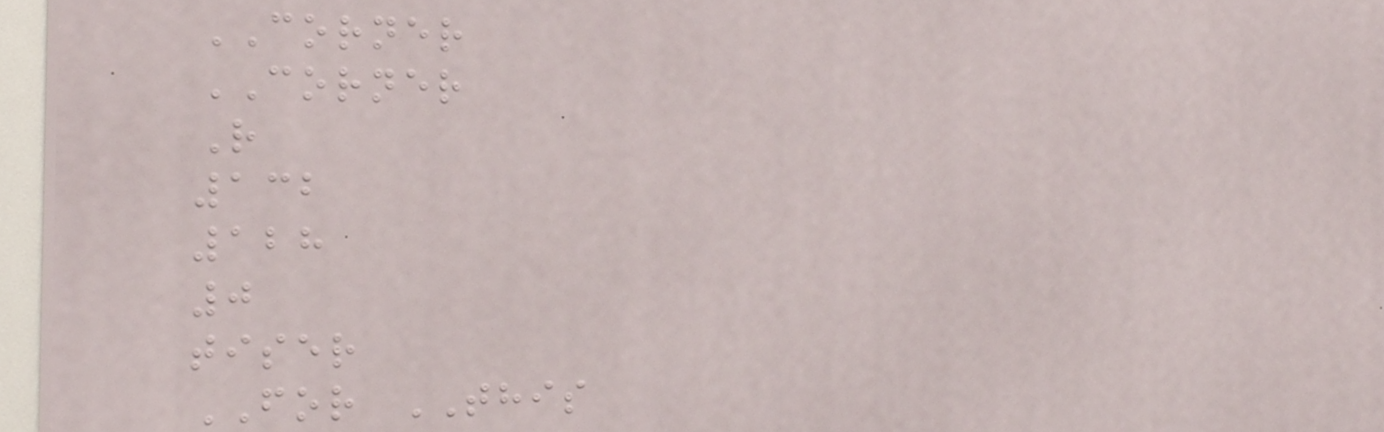CORNER
CORNER
R
132
128
0
tiser
FOR THIS
